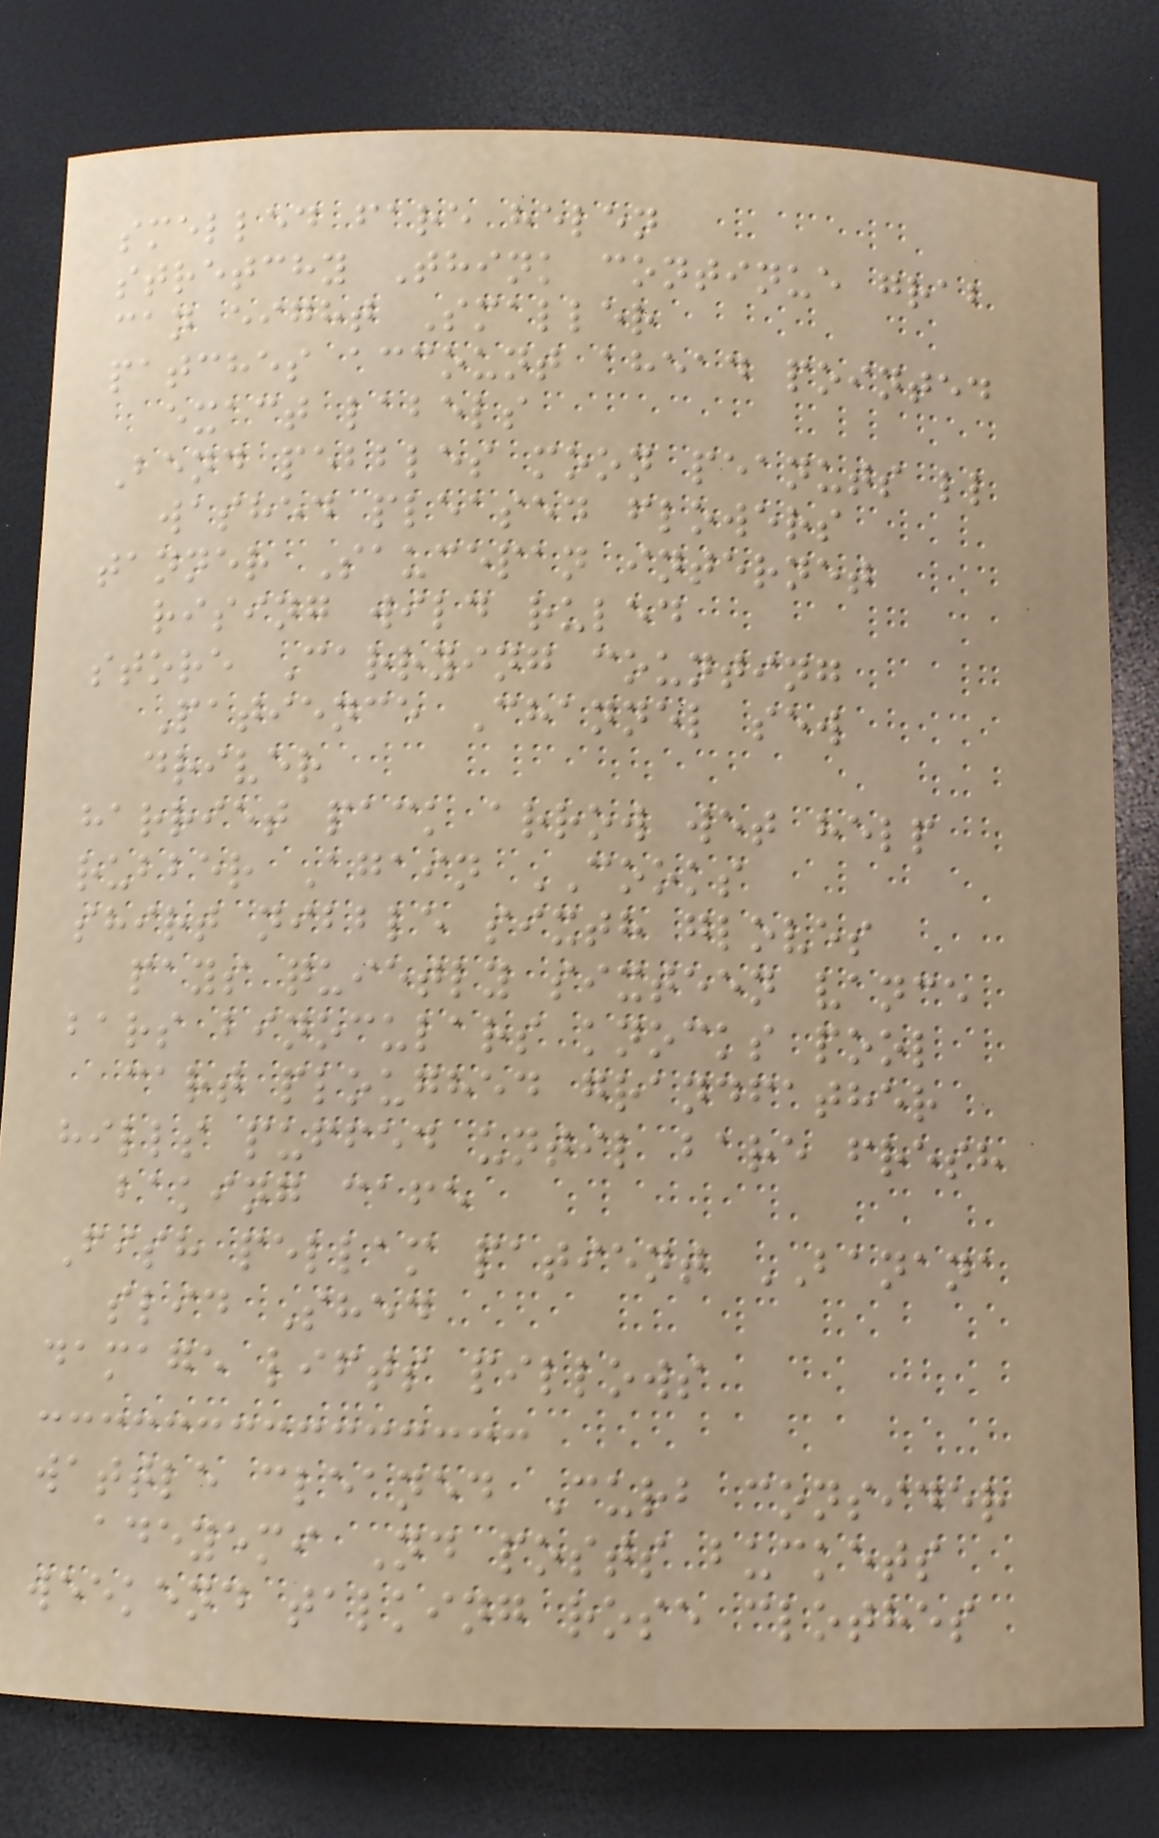smelled fare helen
stretchy Think continue grab
can eight Smaller
patches account ahead pointed
exact labels
Bend pebbles moon peanuts ll
washed pleased flowers
tanner Saucepan internet
rising wild ruled
store Carrying counting
Patience Channel sew
driver
harriet pack arrow wet help
rubber Again COOKS
shirt nibble sixth gloves
pays quietly sixteen vance
bars binoculars knocks pool
cart ploughed grandfather
hills puffed until bare fresh
baking cafe
Fish pellam patient BANANA
slid Shed
damage lifts pillows
wattle cleaned Curb consider
adeyemi Nd posts buckets
weekend talking rose clothes
